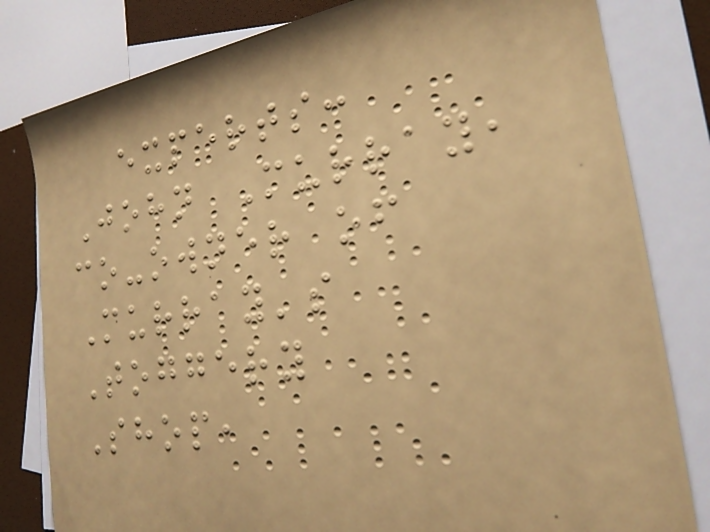experts:
John Murray,
co-owner of
Murray's
Toggery
Shop,
